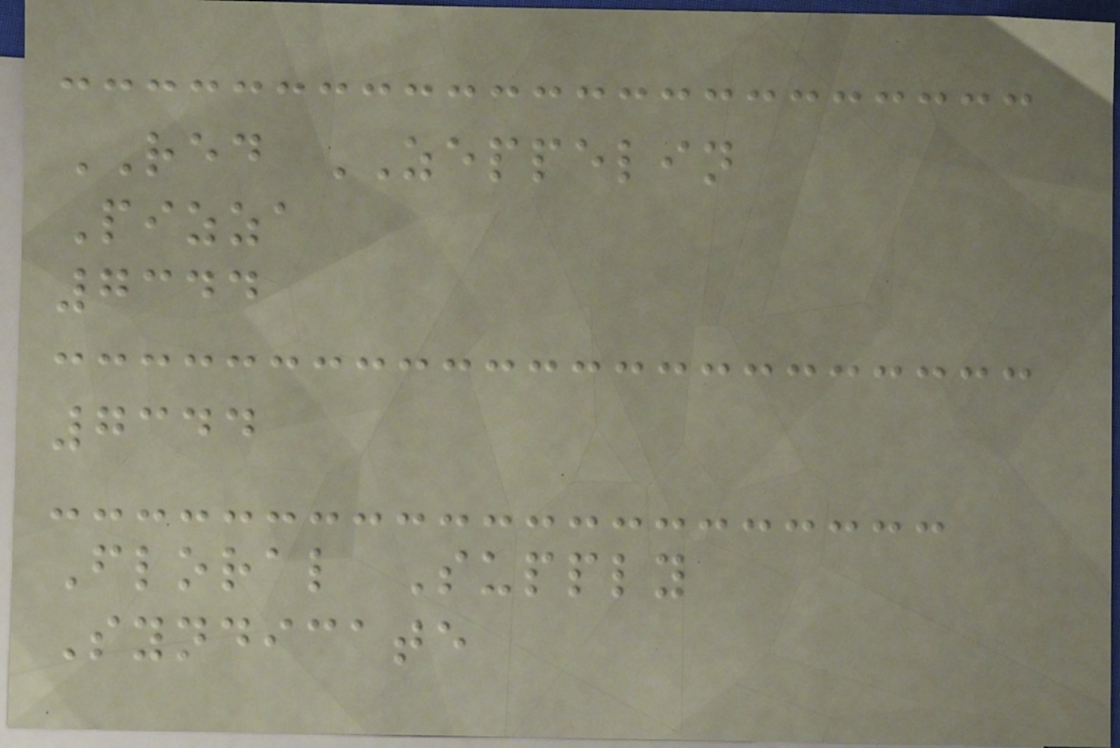RED ZEPPELIN
Pizza
7344
7344
Floral Supply
Syndicate
